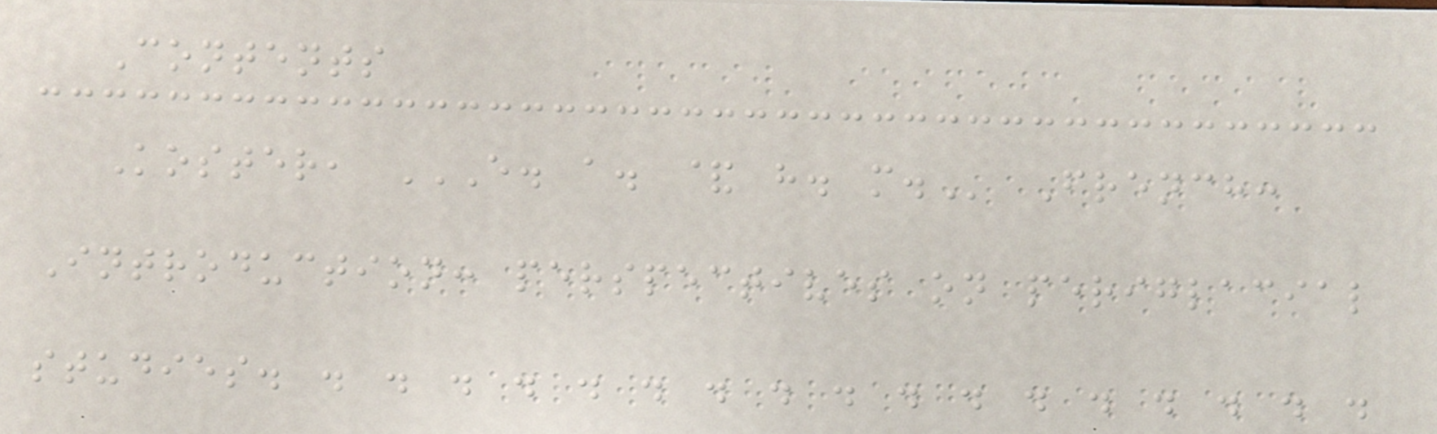Contents
Koster, E. A. & H. M. French:
Introduction: perspectives on periglacial
studies. . . . . . . . . . . . . . . . . .
